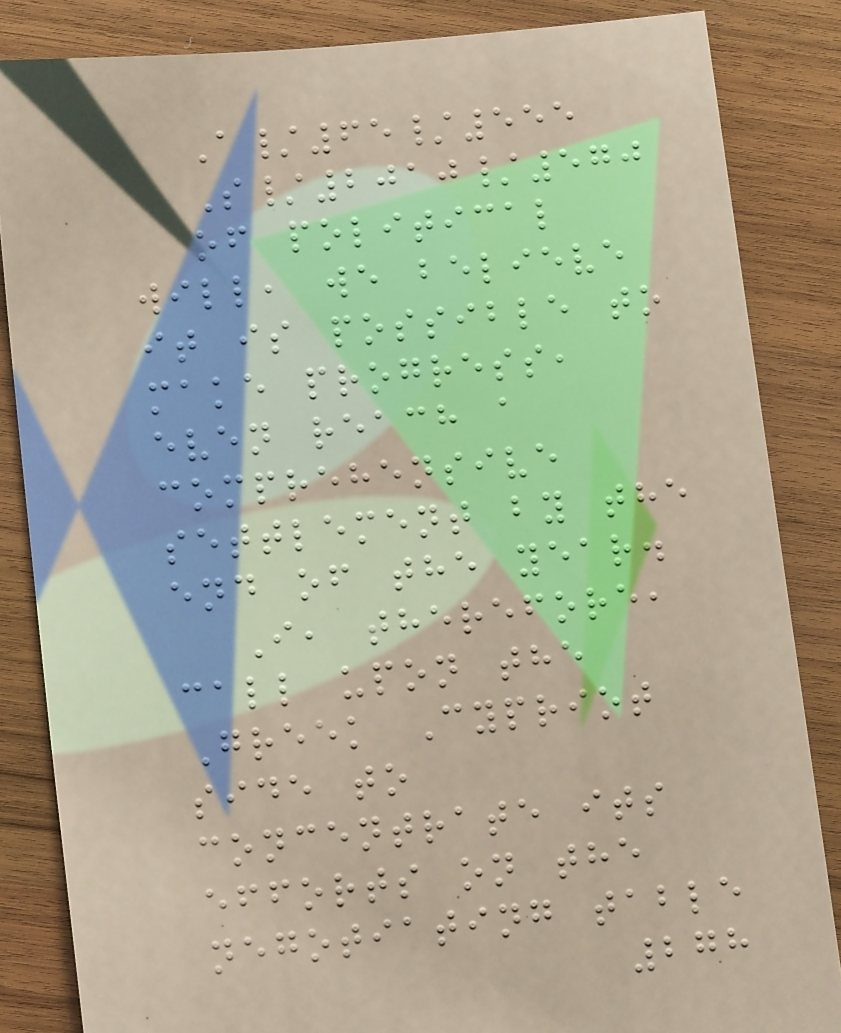A/65/555
S/2010/570
of political
will, we believe
it is possible to
make progress,
even reach a
comprehensive
settlement by the
end of the year.
I, therefore,
call upon the
Greek Cypriot
side to
concentrate its
efforts on the
negotiating table
278
